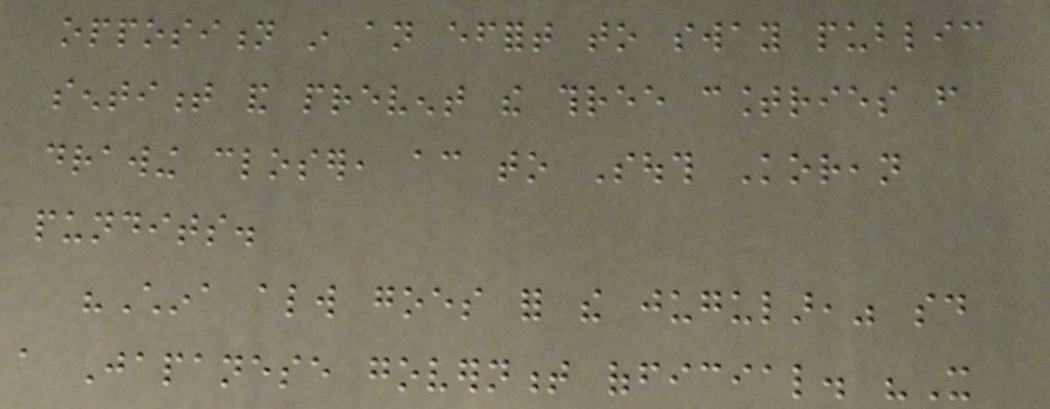opposition in an effort to sway public
sentiment and prevent the three countries from
drawing closer, according to South Korean
pundits.
"China always goes for the jugular," said
a Japanese government official. "It
